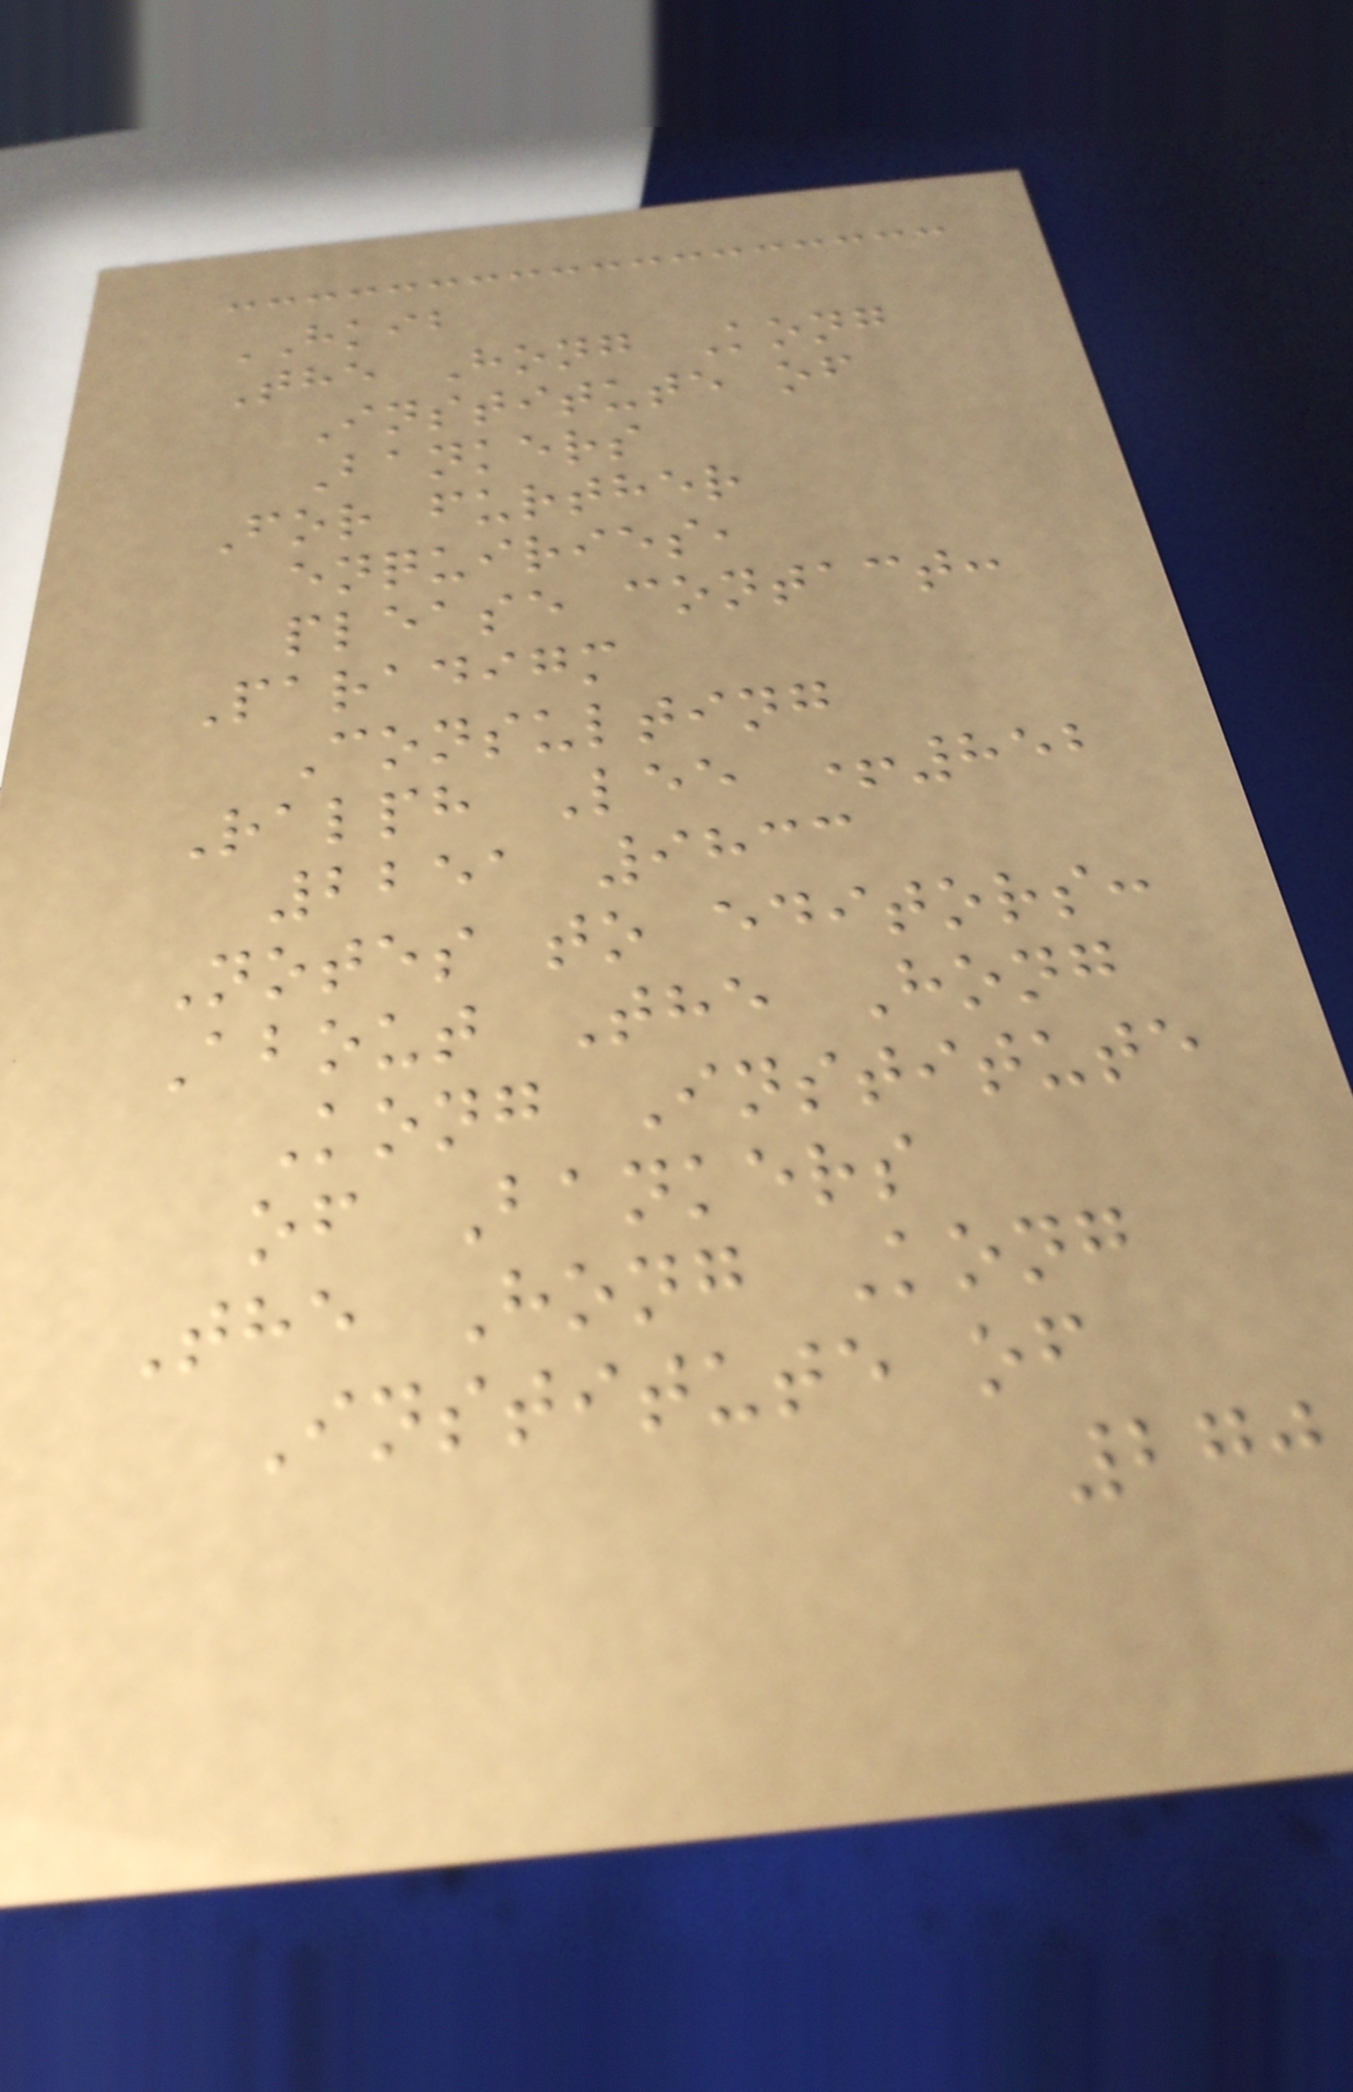HKIB
The Hong Kong
Institute of
Bankers
For further
enquiries,
please contact:
Paradigm
Consulting
Ralph Lee +852
2251 9833
Notes to editors:
About The Hong
Kong Institute
of Bankers
The Hong Kong
Institute of
270
